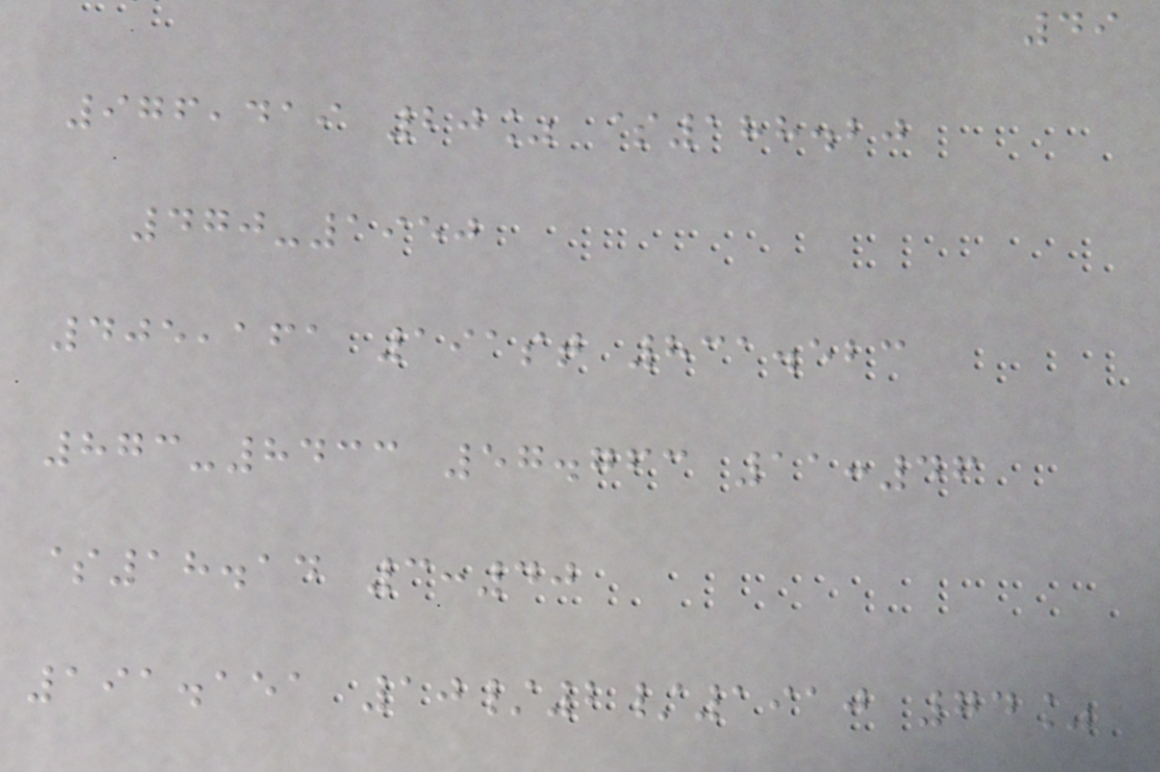49
976,419 20% $188.20
470-1950
405,161 191st 831.523
873-8433 57.763 11:46
$18.14 3:40
191.151 10/2/1910 74%
